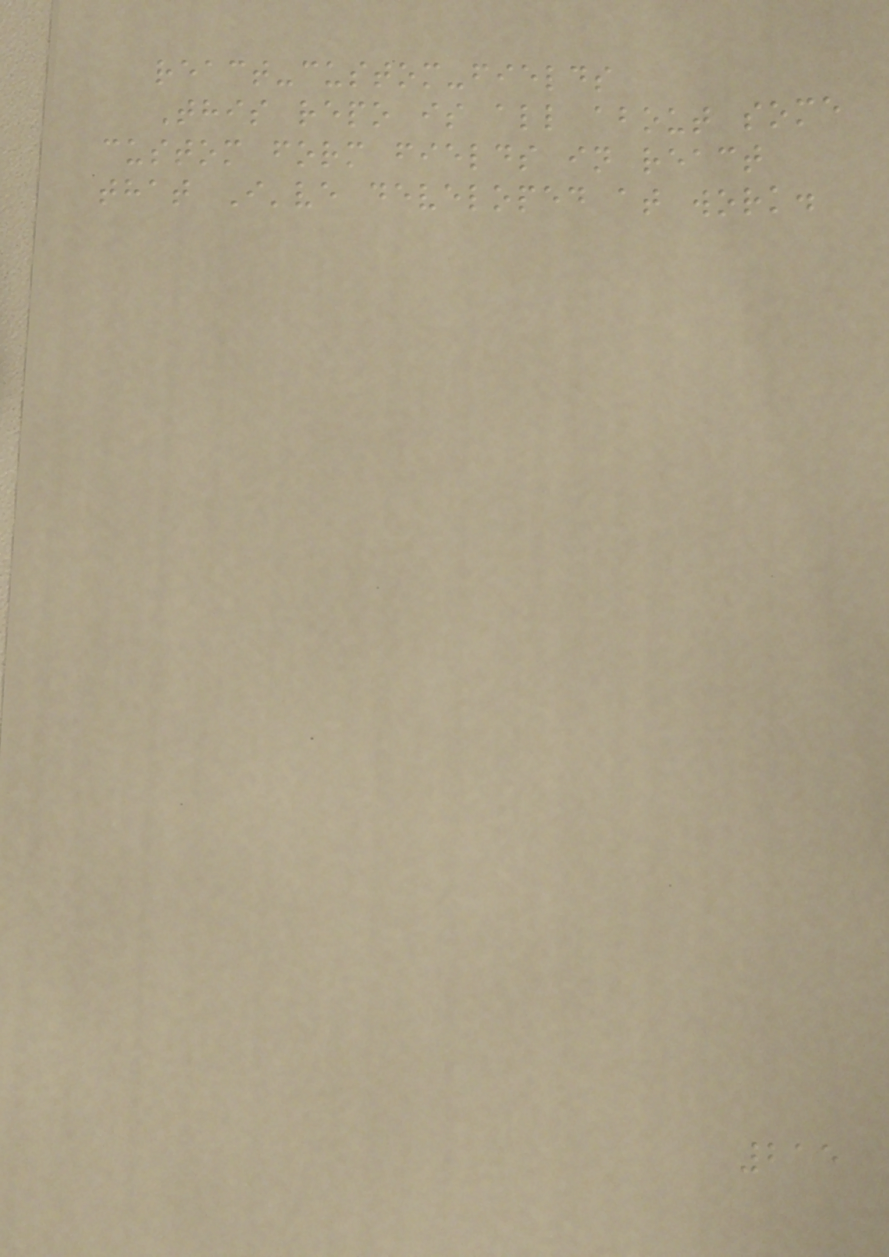react-custom-fields
This repo is all about some
custom form fields in react
that I've developed at work.
215
